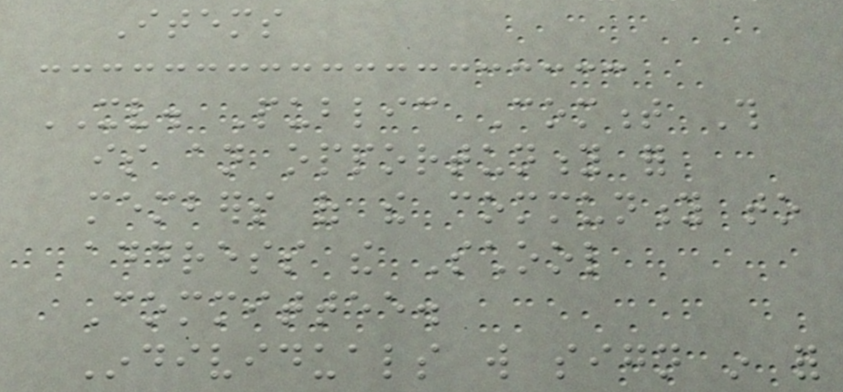Items
XV. Public Comment This
is an opportunity for
members of the community to
address the School
Committee.
Individuals will sign in for
